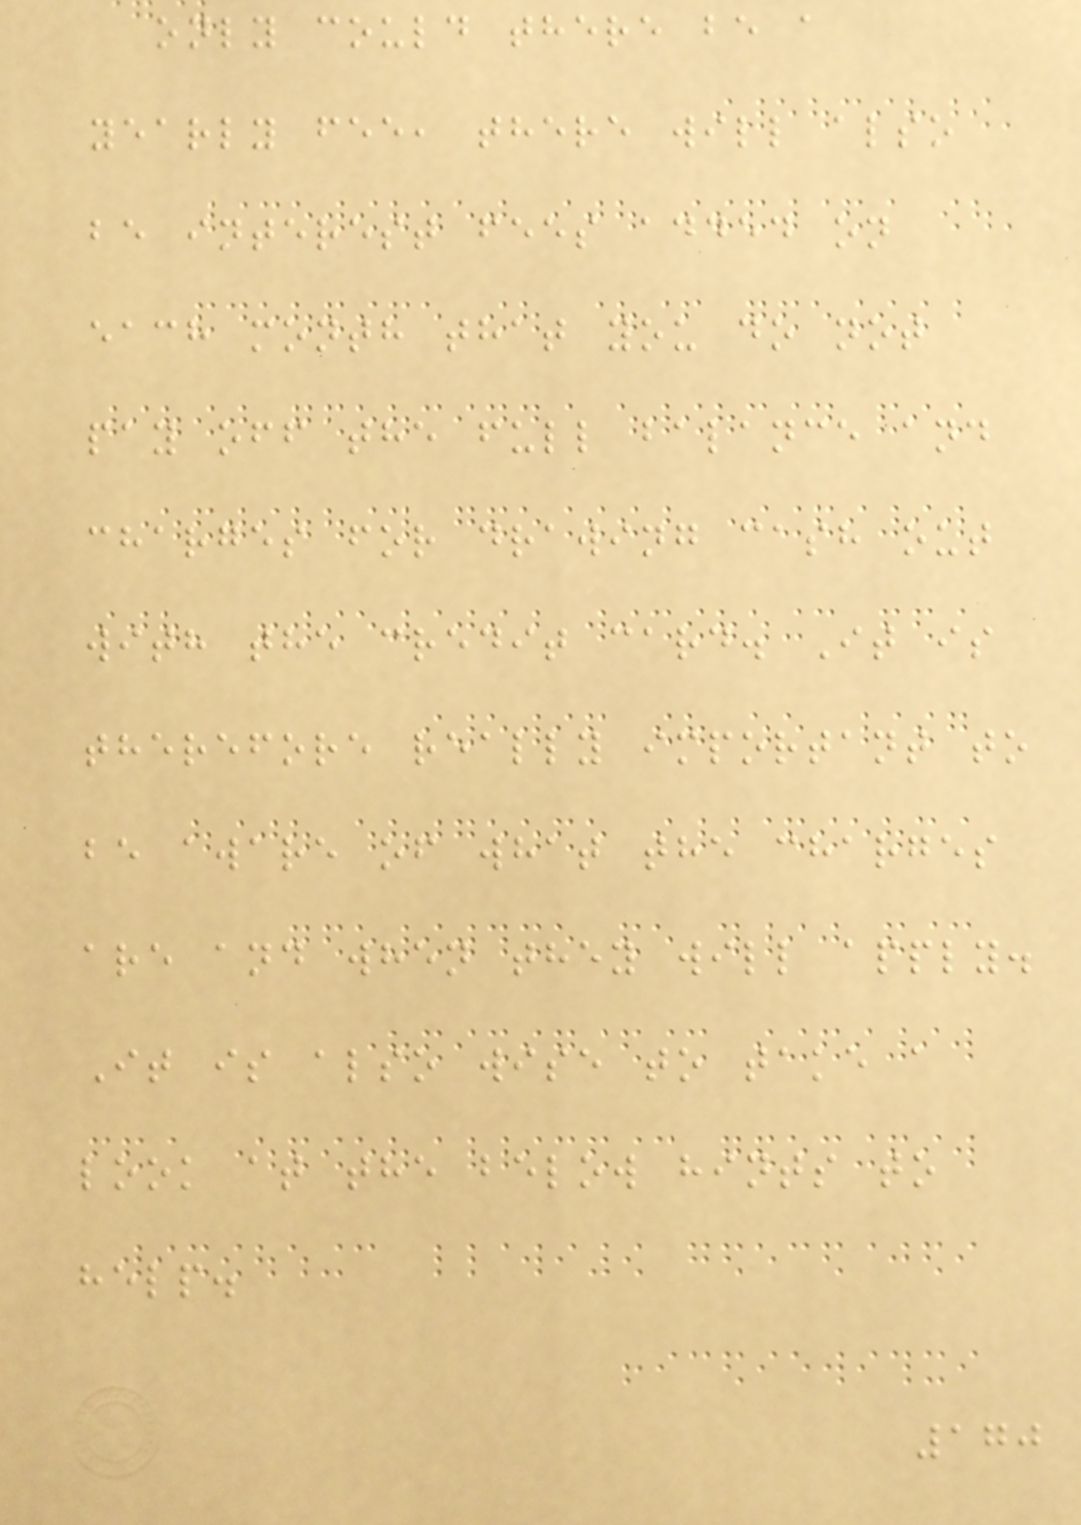only could there be a
yearly fee, there will also
be interest fees added on
each month that you do not
pay off the full balance and
charges for drawing cash out
with the credit card. It is
therefore really important to
be aware of what the charges
are and when they will apply.
It is also wise to take a
look at the below hints to
help.
170
